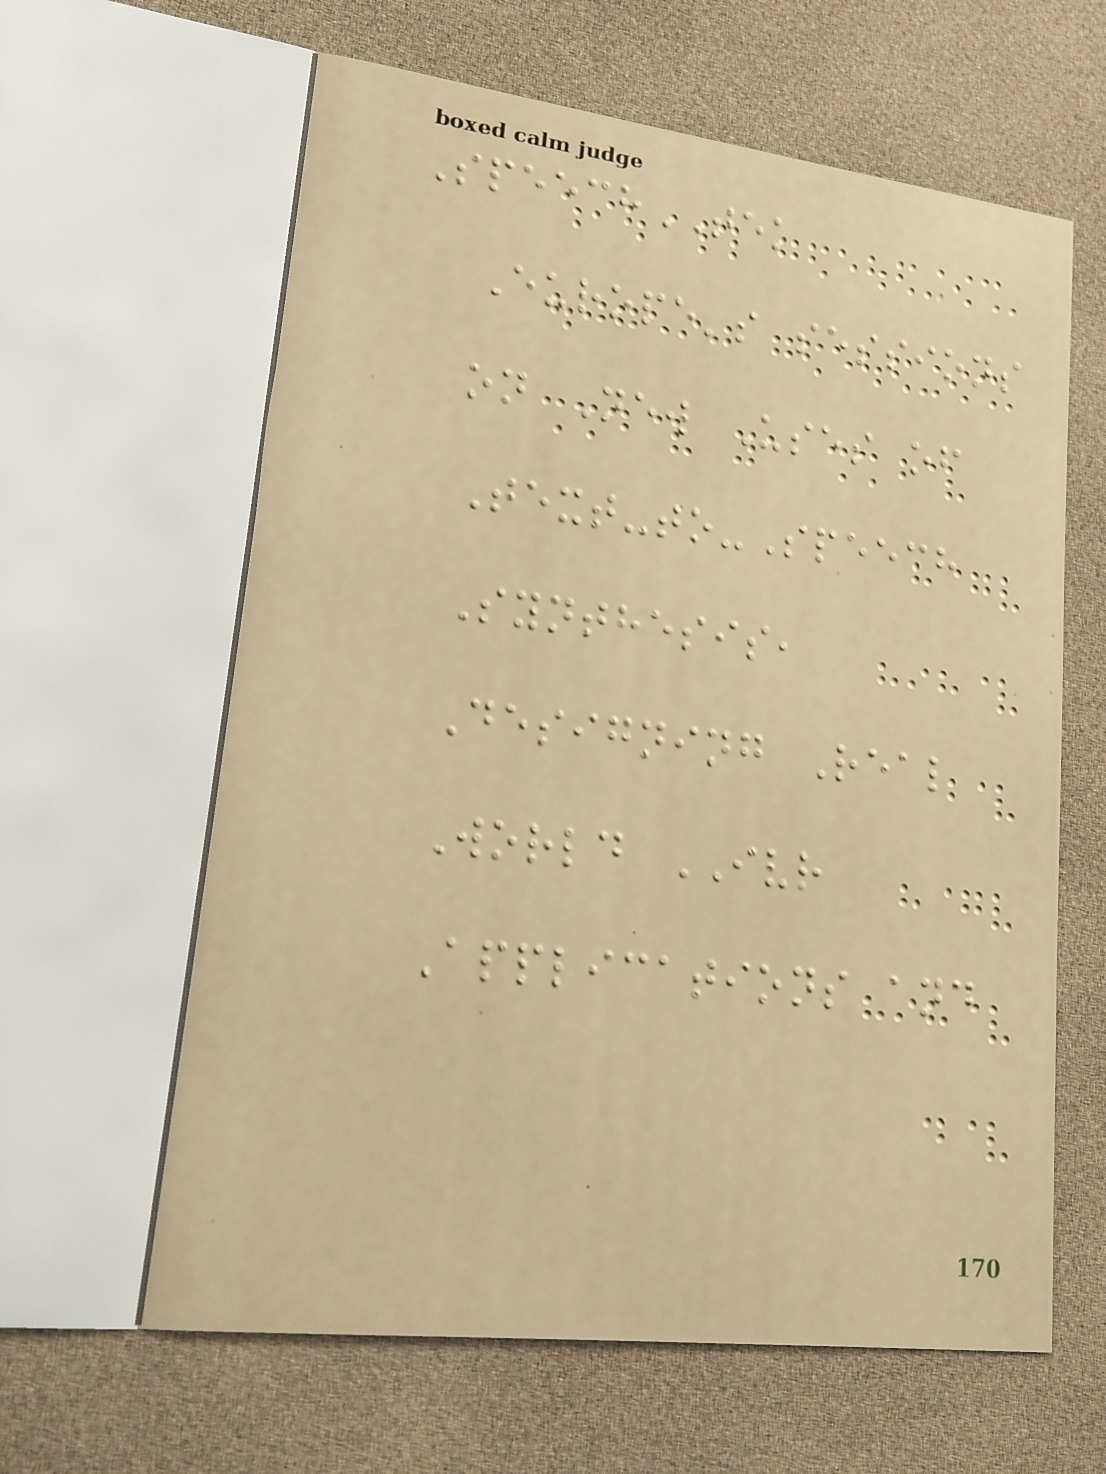SpeechTEK
Europe's sessions
on New Uses of
Text-to-Speech
Synthesis,
Designing Real
World IVR
Applications and
